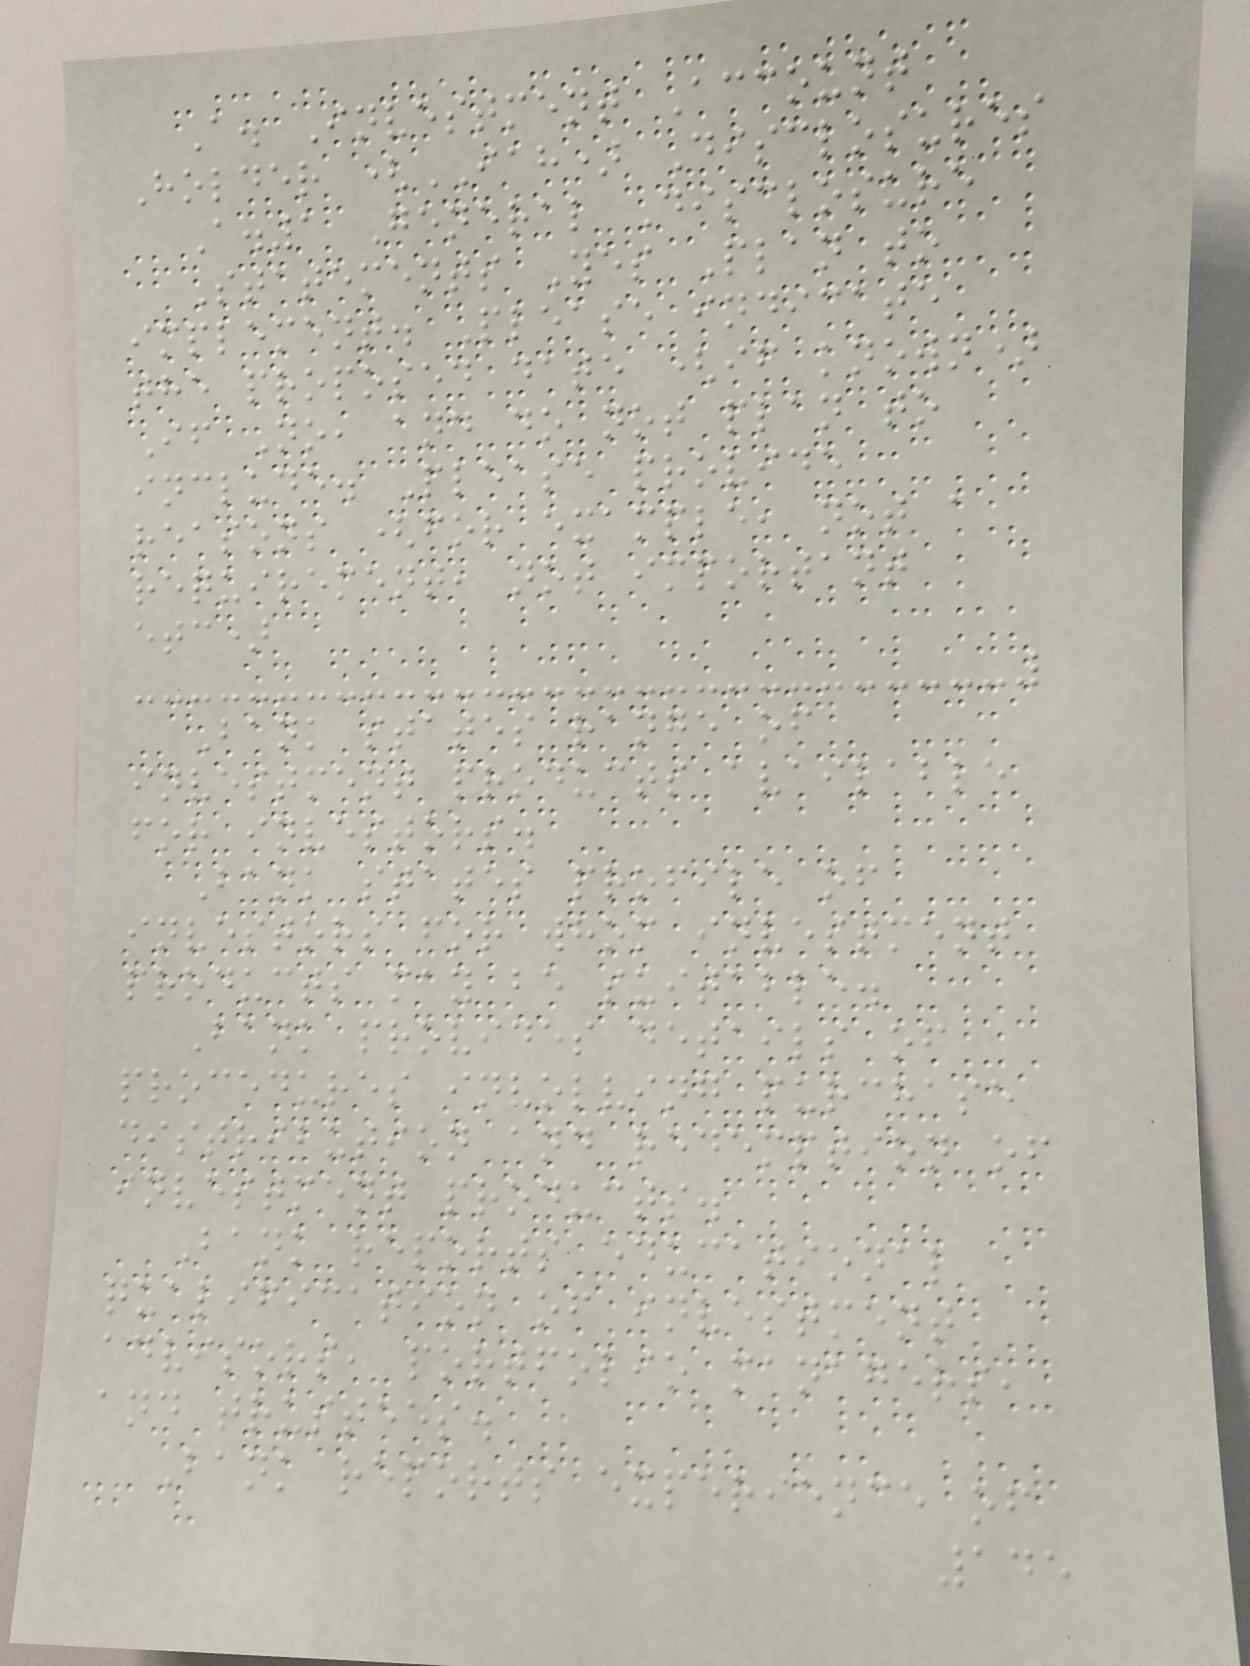A. Investment Account
Holder (IAH) Disclosures
A.1 General Disclosure
Statements Yes Plan to
implement. Please indicate
the proposed date (if known)
If No, and do not plan to
include. Please provide
reasons (for example, not a
requirement, not important
etc)
Bank states range of
investment products available
for investors.
Bank states profile of
investors for whom investment
products may be suitable.
Bank provides details of
procedures involving purchase
distribution and redemption of
investment products.
Bank reports educational
qualification of investment
advisors, portfolio managers,
and trustees.
Bank reports experience of
145
